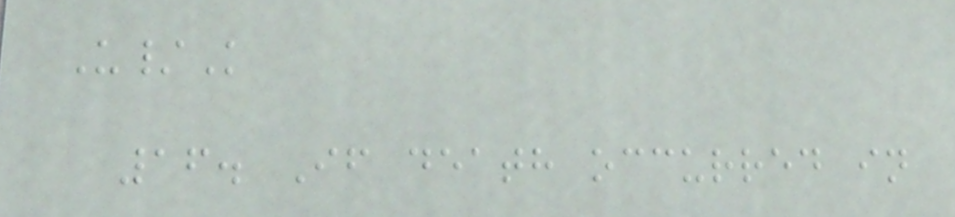U/K
16. If death occurred in
